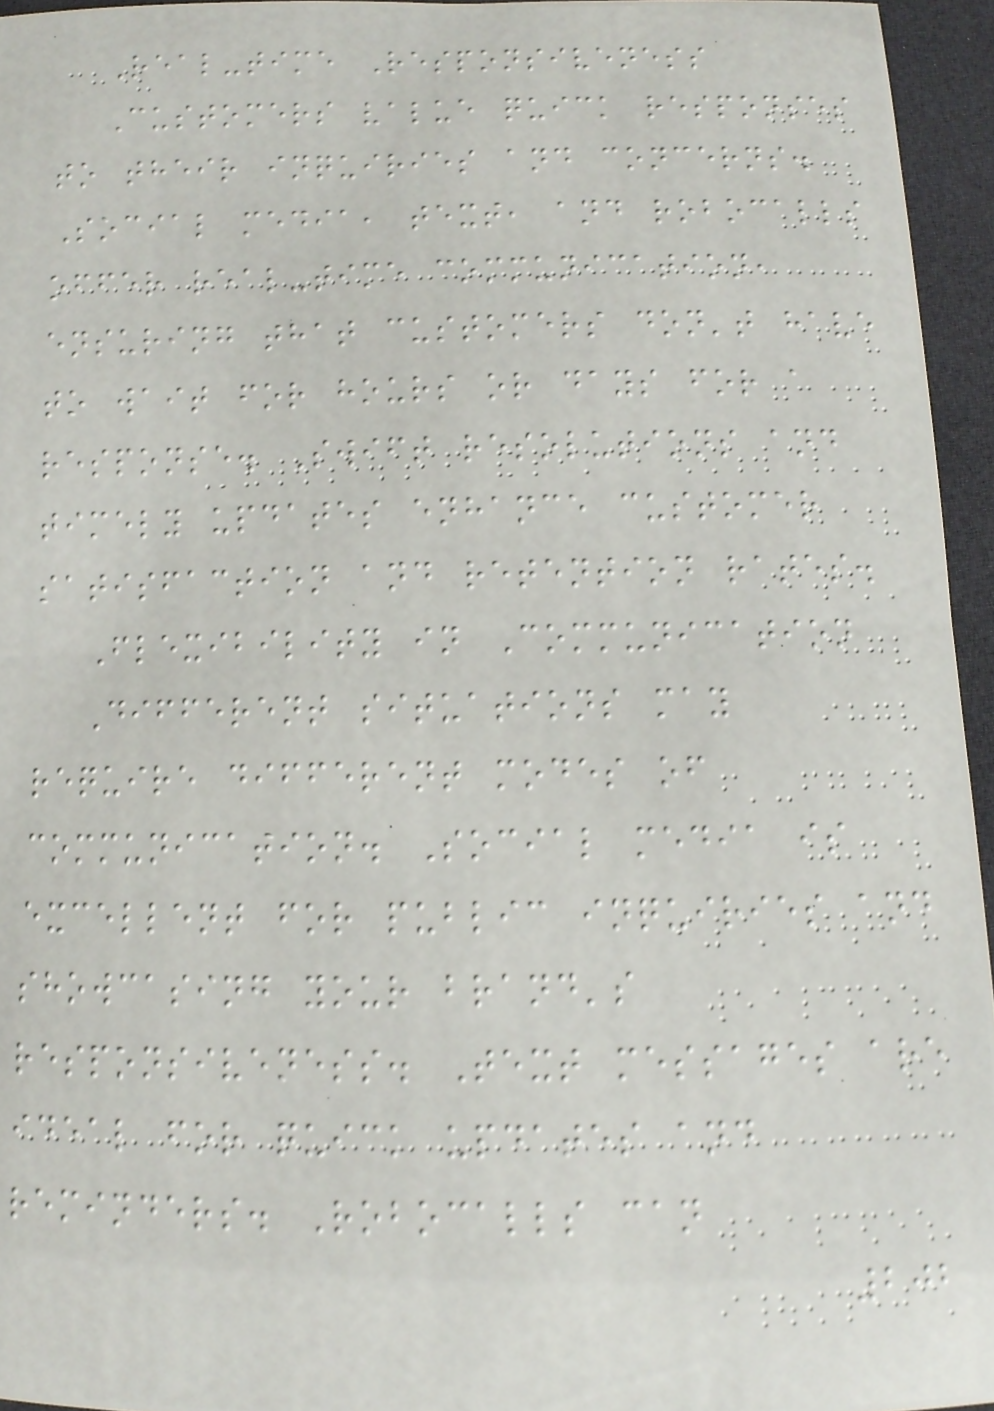Real-time Responsiveness
Customers value quick responses
to their inquiries and concerns.
Social media, text, and robocalls
offer real-time communication,
ensuring that customers don't have
to wait for hours or days for a
response. Swift resolutions and
timely updates enhance customer
satisfaction and retention rates.
Flexibility in Communication
Different situations may
require different modes of
communication. Social media is
excellent for public inquiries and
showcasing your brand's
responsiveness. Text messages are
ideal for quick updates and
reminders. Robocalls can
202
